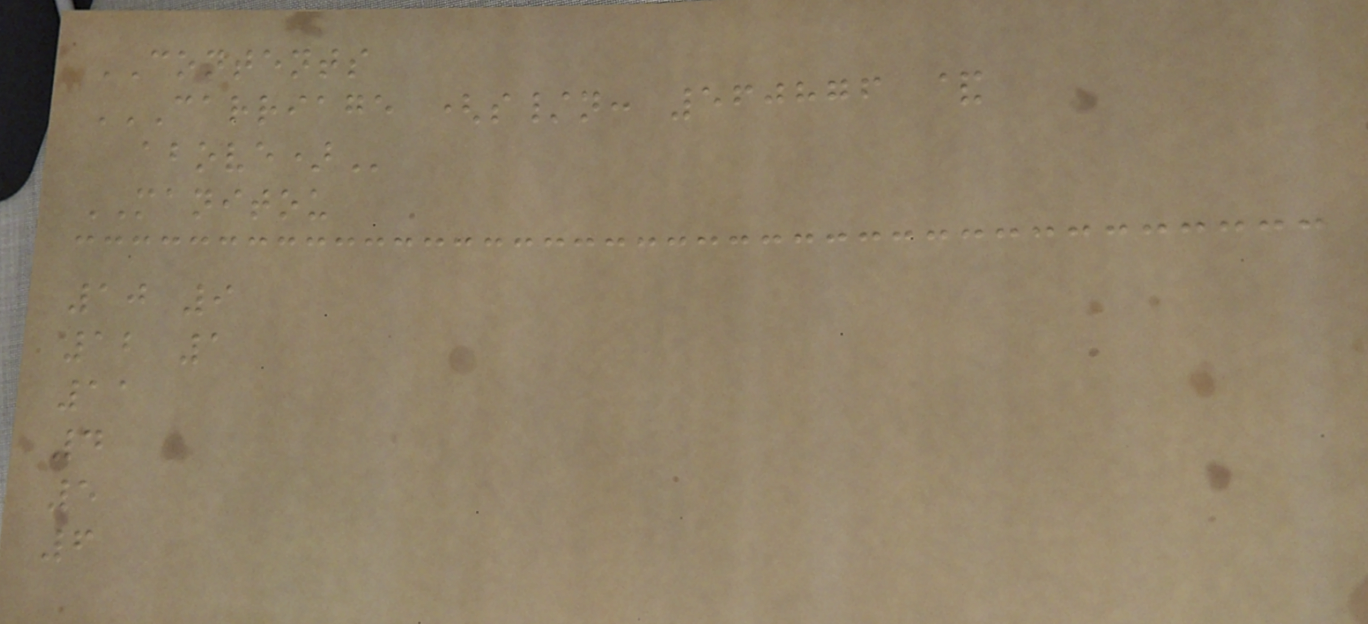CONTENTS
CARRIAGE (S/N: 560876 &
ABOVE)
MANITOU
10 9
12 1
11
4
5
6
